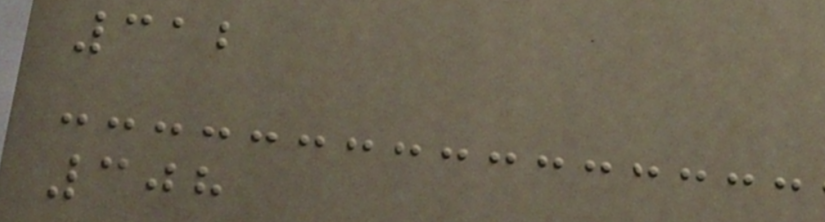312
308
